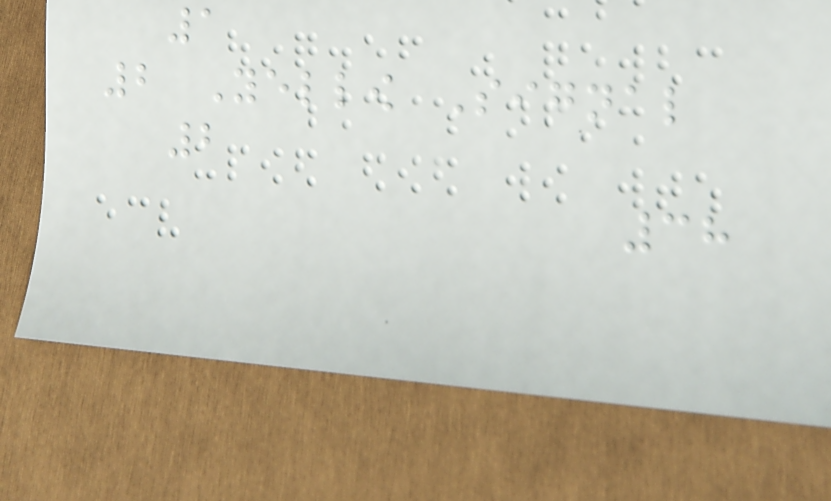1
2 Yellow Signal
2
38
